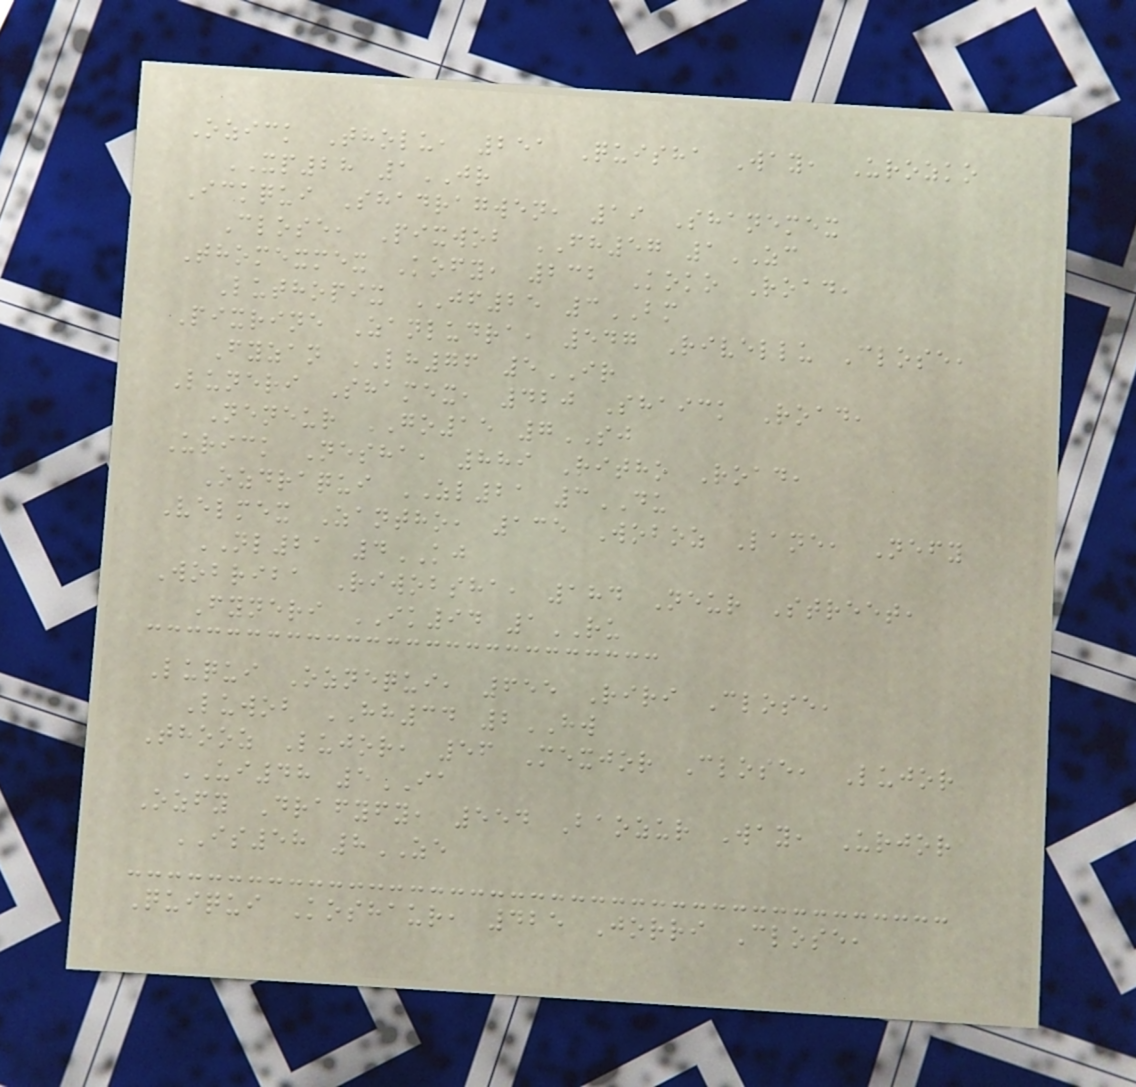Ozick Tholu, 251 Quisha Way, Urozko
XP28 1JR
Ickqui Shadragwen, 19 Shanemex
Close, Pixwob FH57 1ZC
Thomexmex Kofy, 232 Koko Road,
Luthopix JF25 3BM
Pixrine Zanludra, 547 Rivellu Close,
Fyzan LH76 5IR
Luneri Shamex, 420 Shaick Road,
Neneur GO15 7SJ
Urick Nesha, 889 Ritho Road,
Ozdraqui ZL21 3DU
Velmex Zantho, 135 Woboz Lane, Nefy
NL21 4KJ
Wobriba Riwobsha, 184 Neur Street,
Fyneri IK94 1RU
Luqui Oznequi, 655 Riri Close,
Luwob HH34 2HW
Thooz Lujor, 56 Mexjor Close, Lujor
UI48 5IA
Ozfy Drafyfy, 554 Baozur Way, Urjor
IS58 8ZE
Quiqui Koshaur, 425 Jorri Close,
